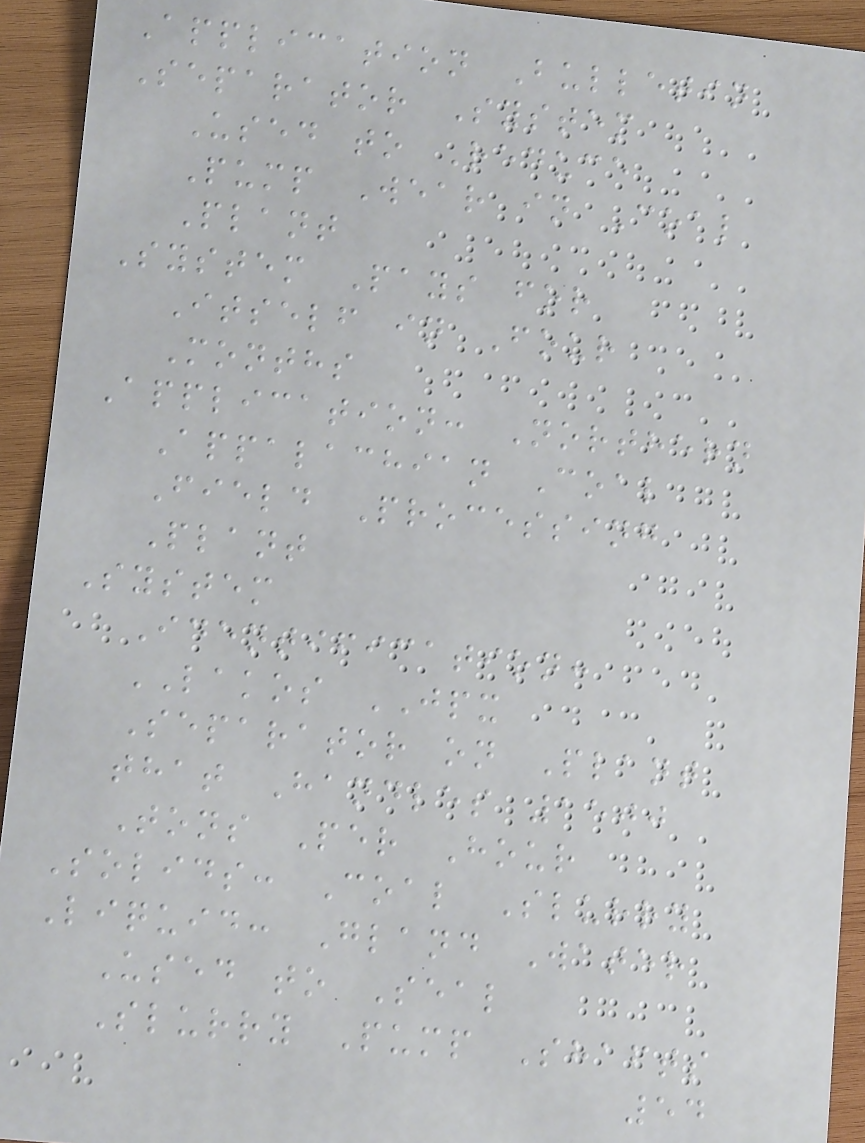Application Bulletin
Separator System
Used to Reduce
Pump Wear in Coal
Plant
System Pays for
Itself in Four
Months
Application: Northern
Appalachian Coal
Field Processing
Plant
System
Identification:
LAKOS JPX
Separator on Plant
that Handles 1500
Tons Per Hour
Solids: Coal Slurry
Liquid: Gland Water
Used to Seal
Slurry Pump Shafts
54
